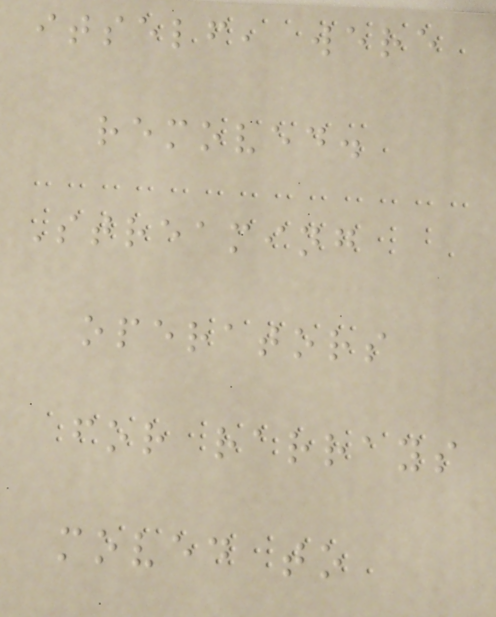itself, were
removed.
Streaming
operators
for rarrays
moved to
